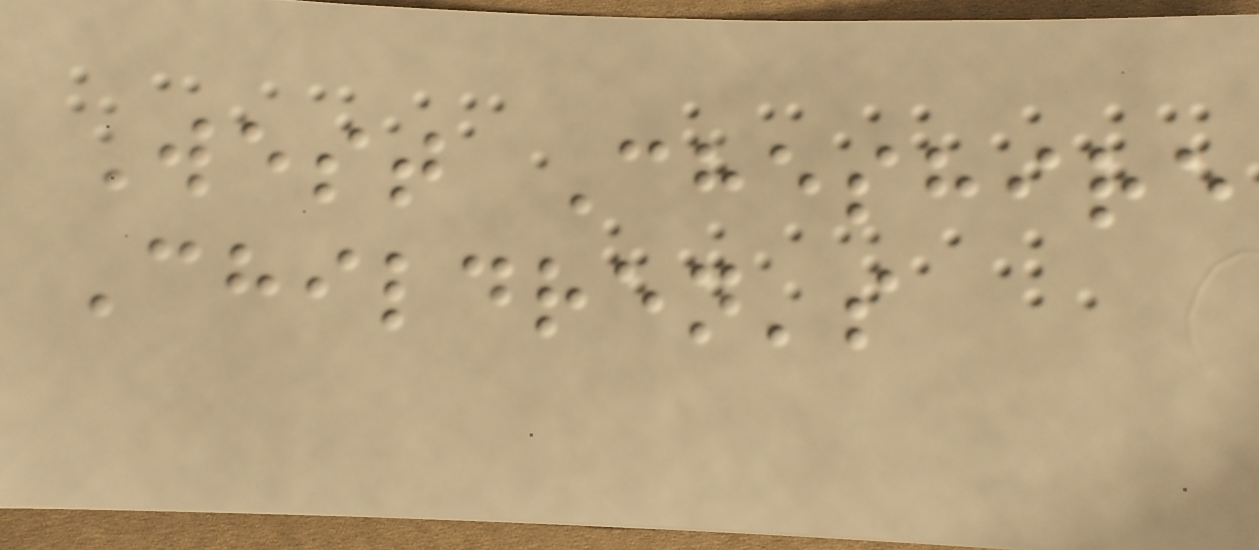West Cheshire
Children's
